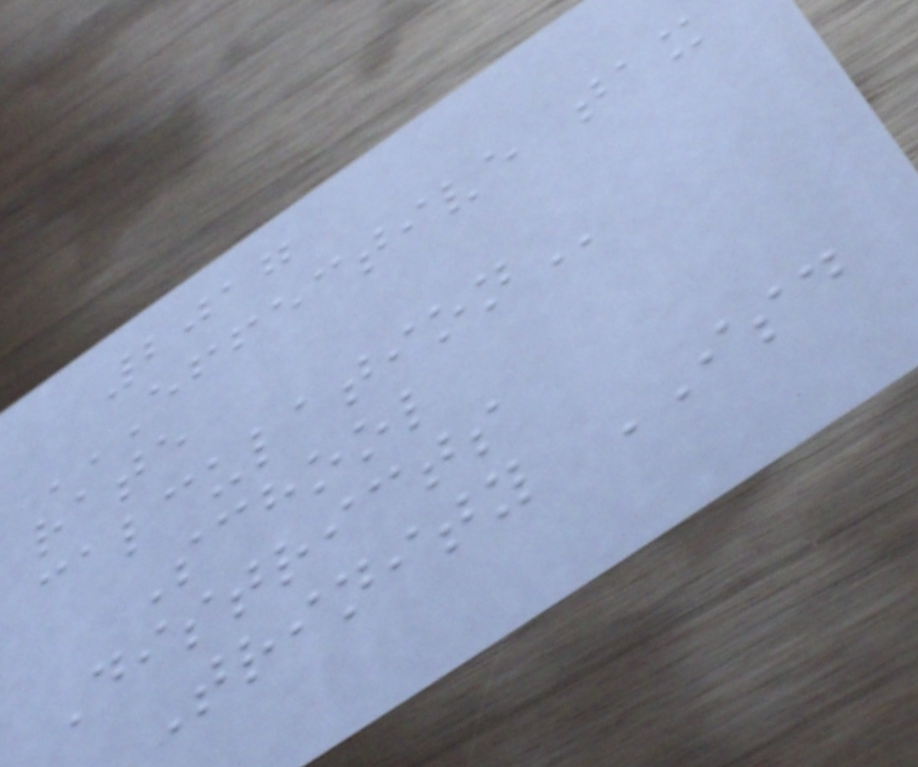2017
EFFECTIVE TAX
RATE
CALCULATION
School
Districts
Trinity ISD
